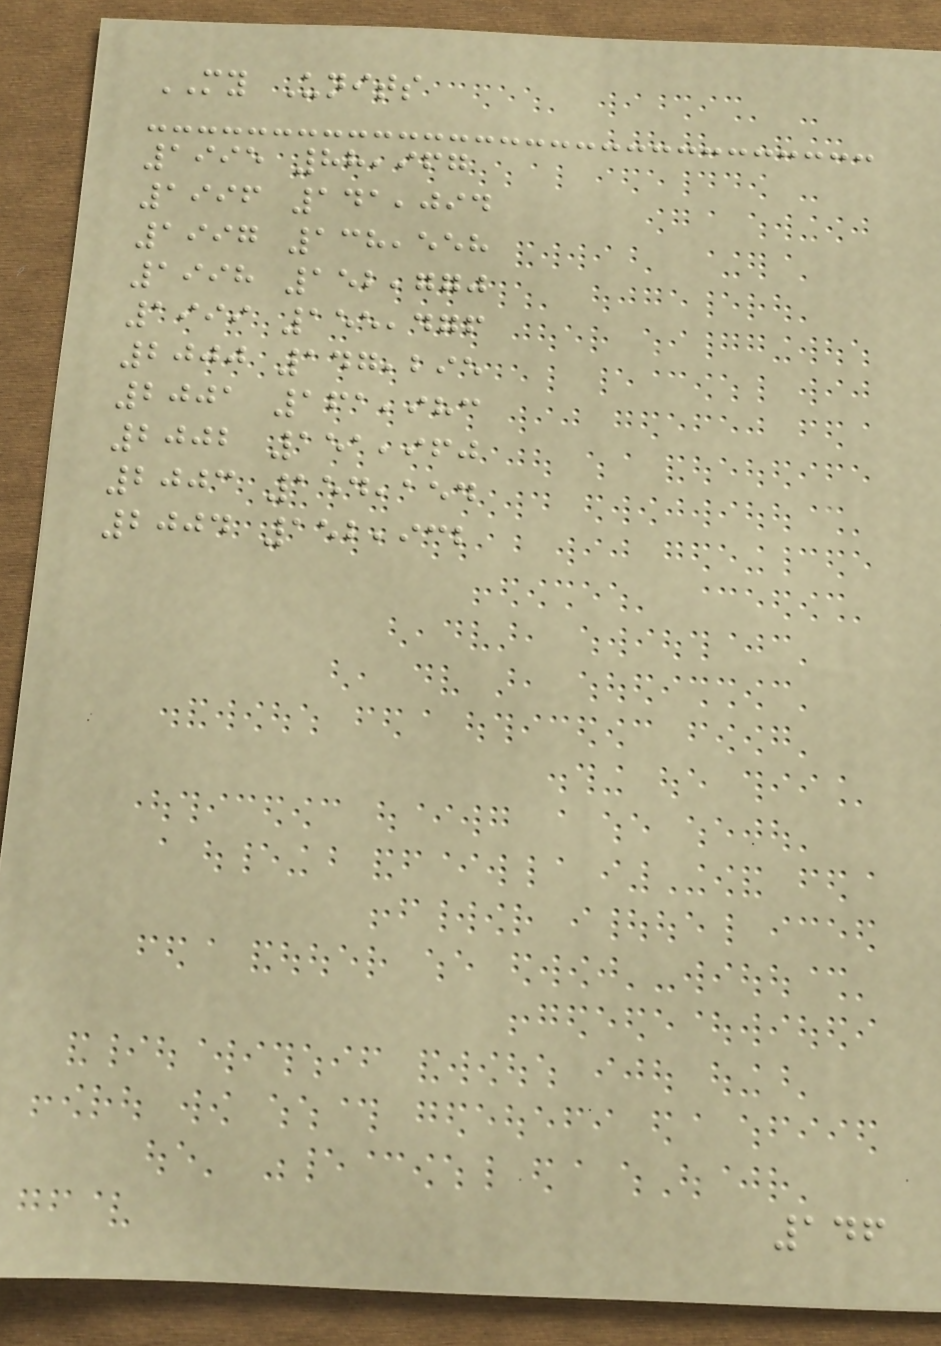MY Units
1995 88,967
1996 141,094
1997 138,558
1998 152,770
1999 155,476
2000 147,295
2001 161,983
2002 151,960
2003 154,154
2004 152,932
146
